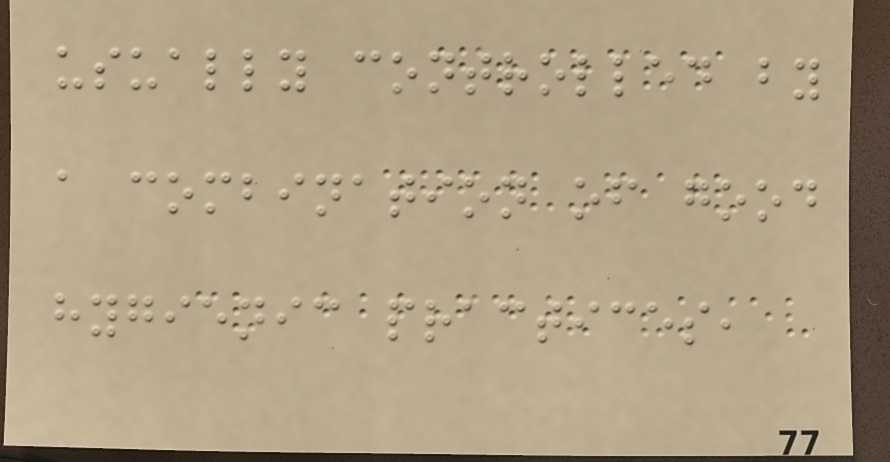usually controlled by
a combination of good
hygienic practices,
